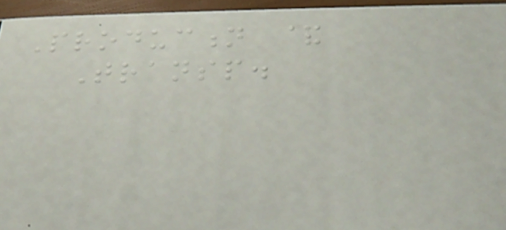Production &
Transp.
